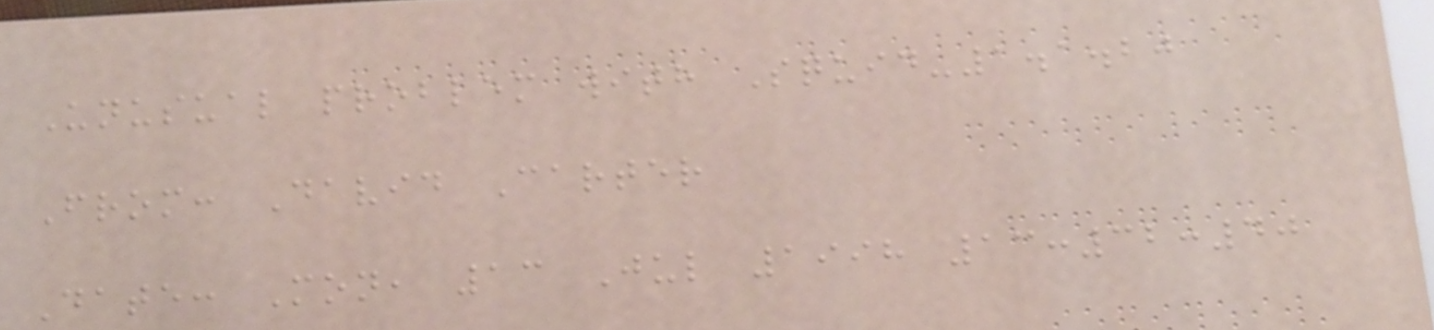Unusual problem with Squid-1.1.20
From: David Carter
Date: Mon, 13 Jul 1998 13:32:40
